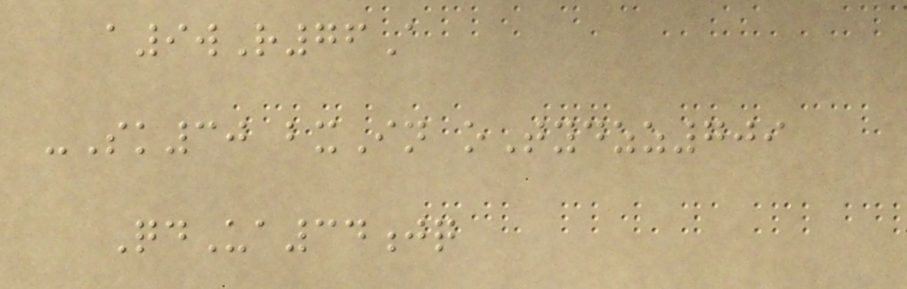a9wR76A
-Sk30 bxIn oTydzz709
QdUa34jq
